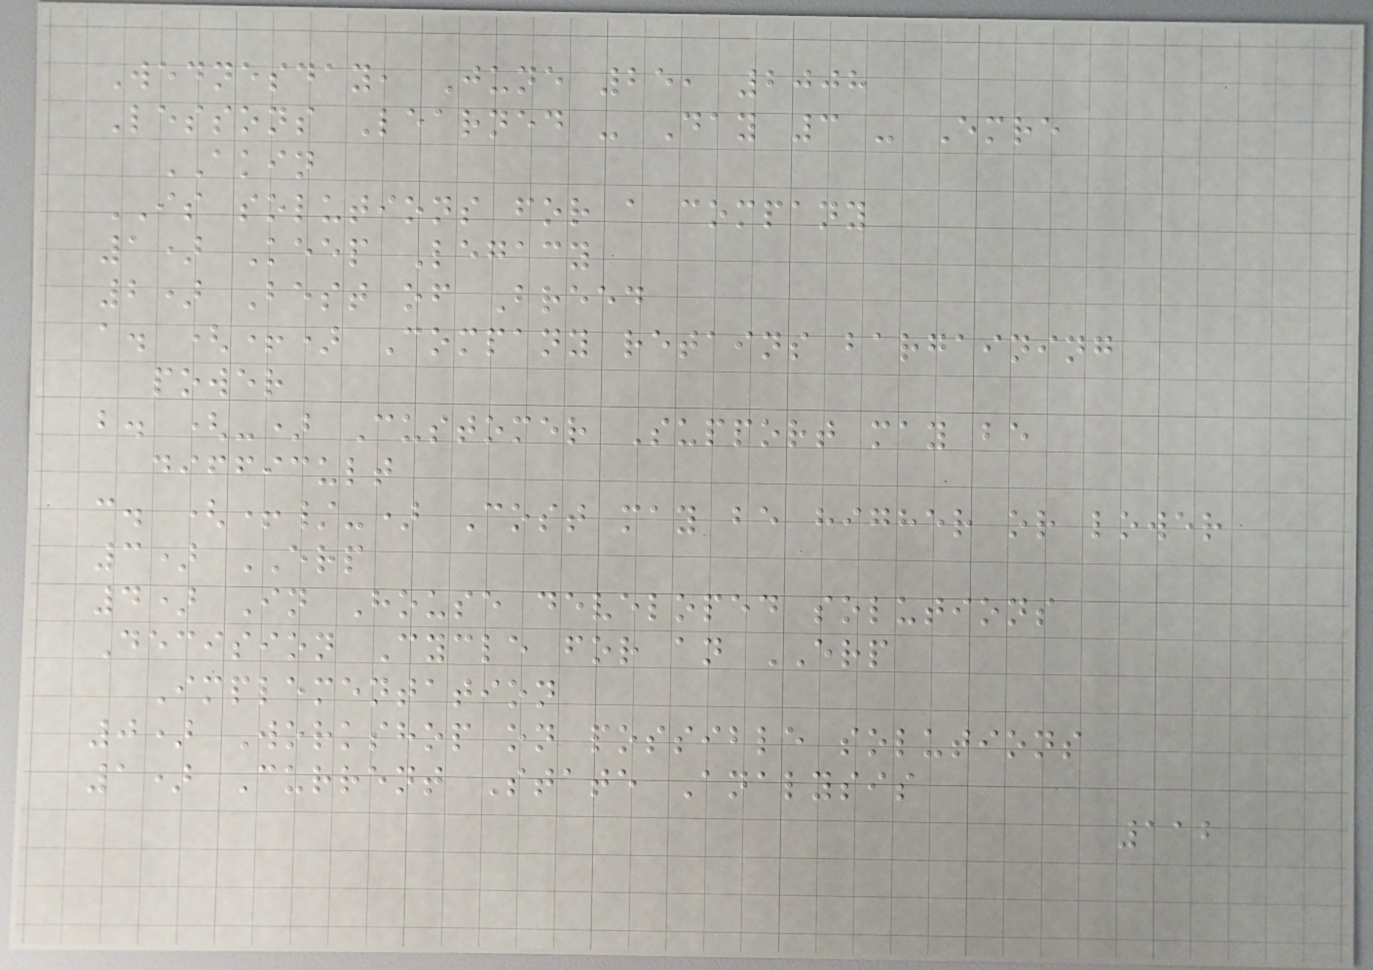Wednesday, June 25, 2008
Lessons Learned - Day 3 - Emre
AKIN
IS solutions for a company
1) Keep Legacy
2) Best of Breed
a. (+) Company retains bargaining
power
b. (-) Customer Support may be
difficult
c. (+/-) Cost may be higher or lower
3) ERP
4) In House developed solutions
Decision Cycle for an ERP
Implementation
0) Workshop on possible solutions
1) Current State Analysis
112
